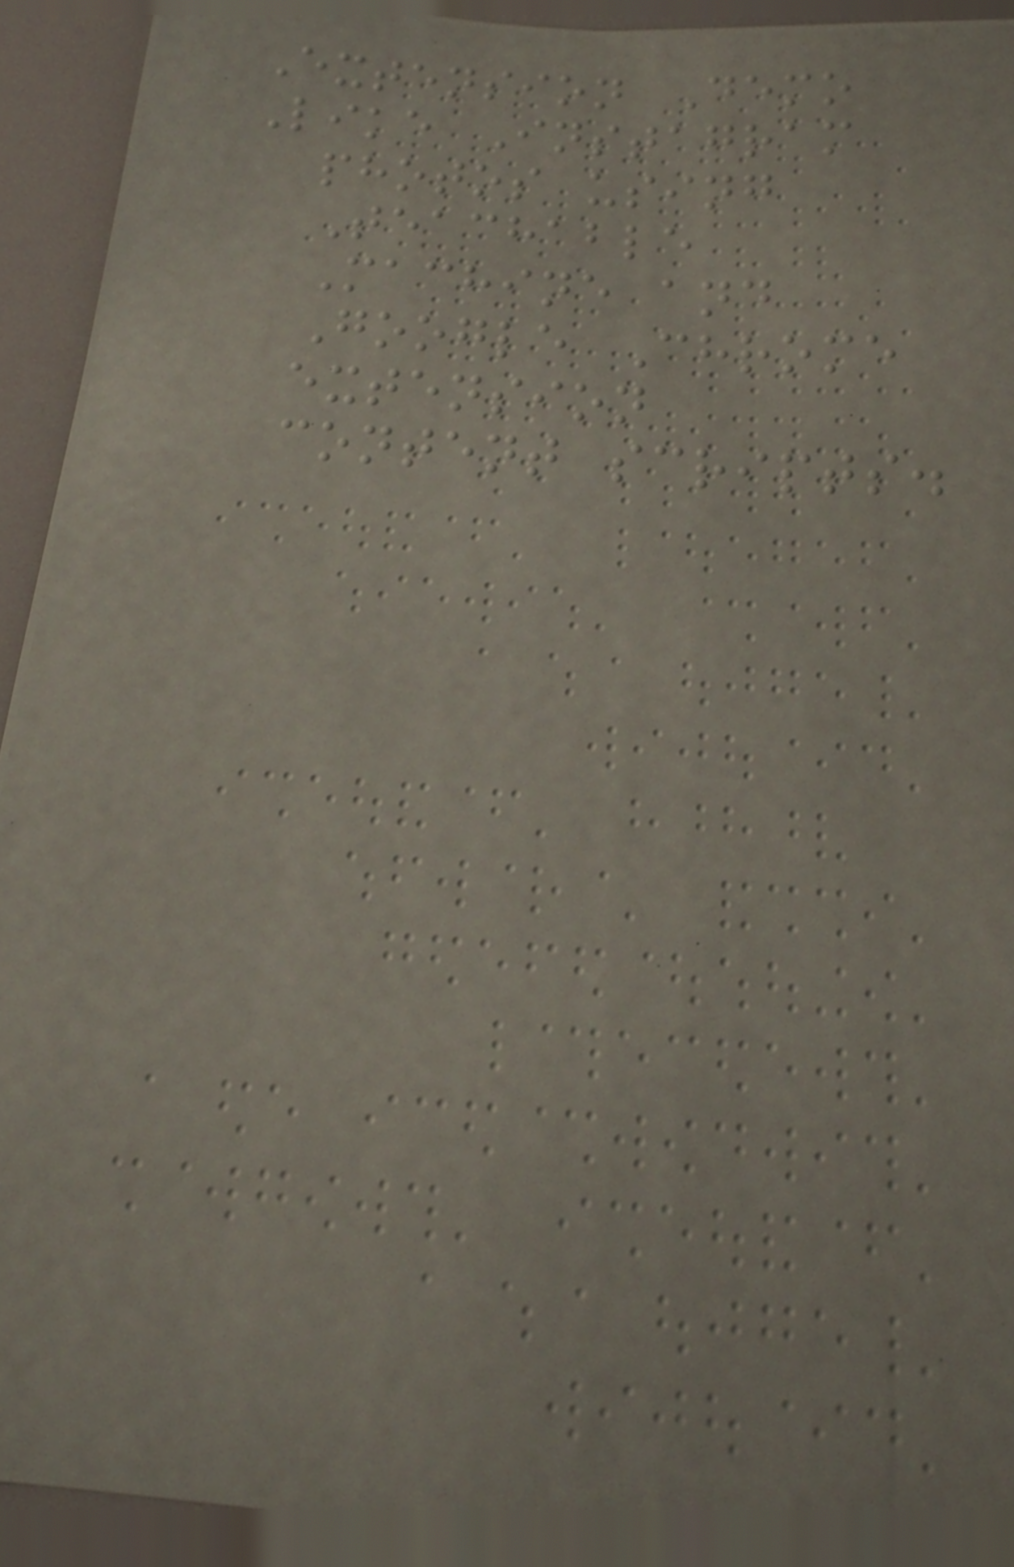Extension Demo
Like Instagram
photos using
Teachable
Machine and
Google Chrome
extension
content scripts.
